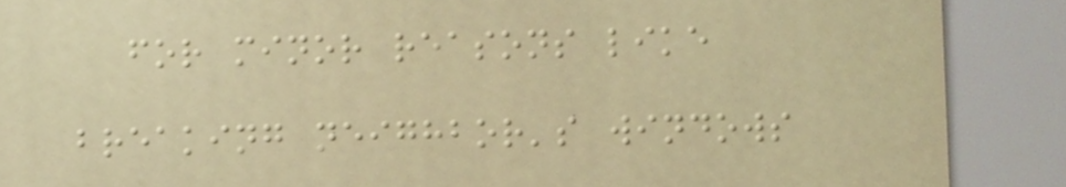for minor reasons like
breaking neighbor's windows
